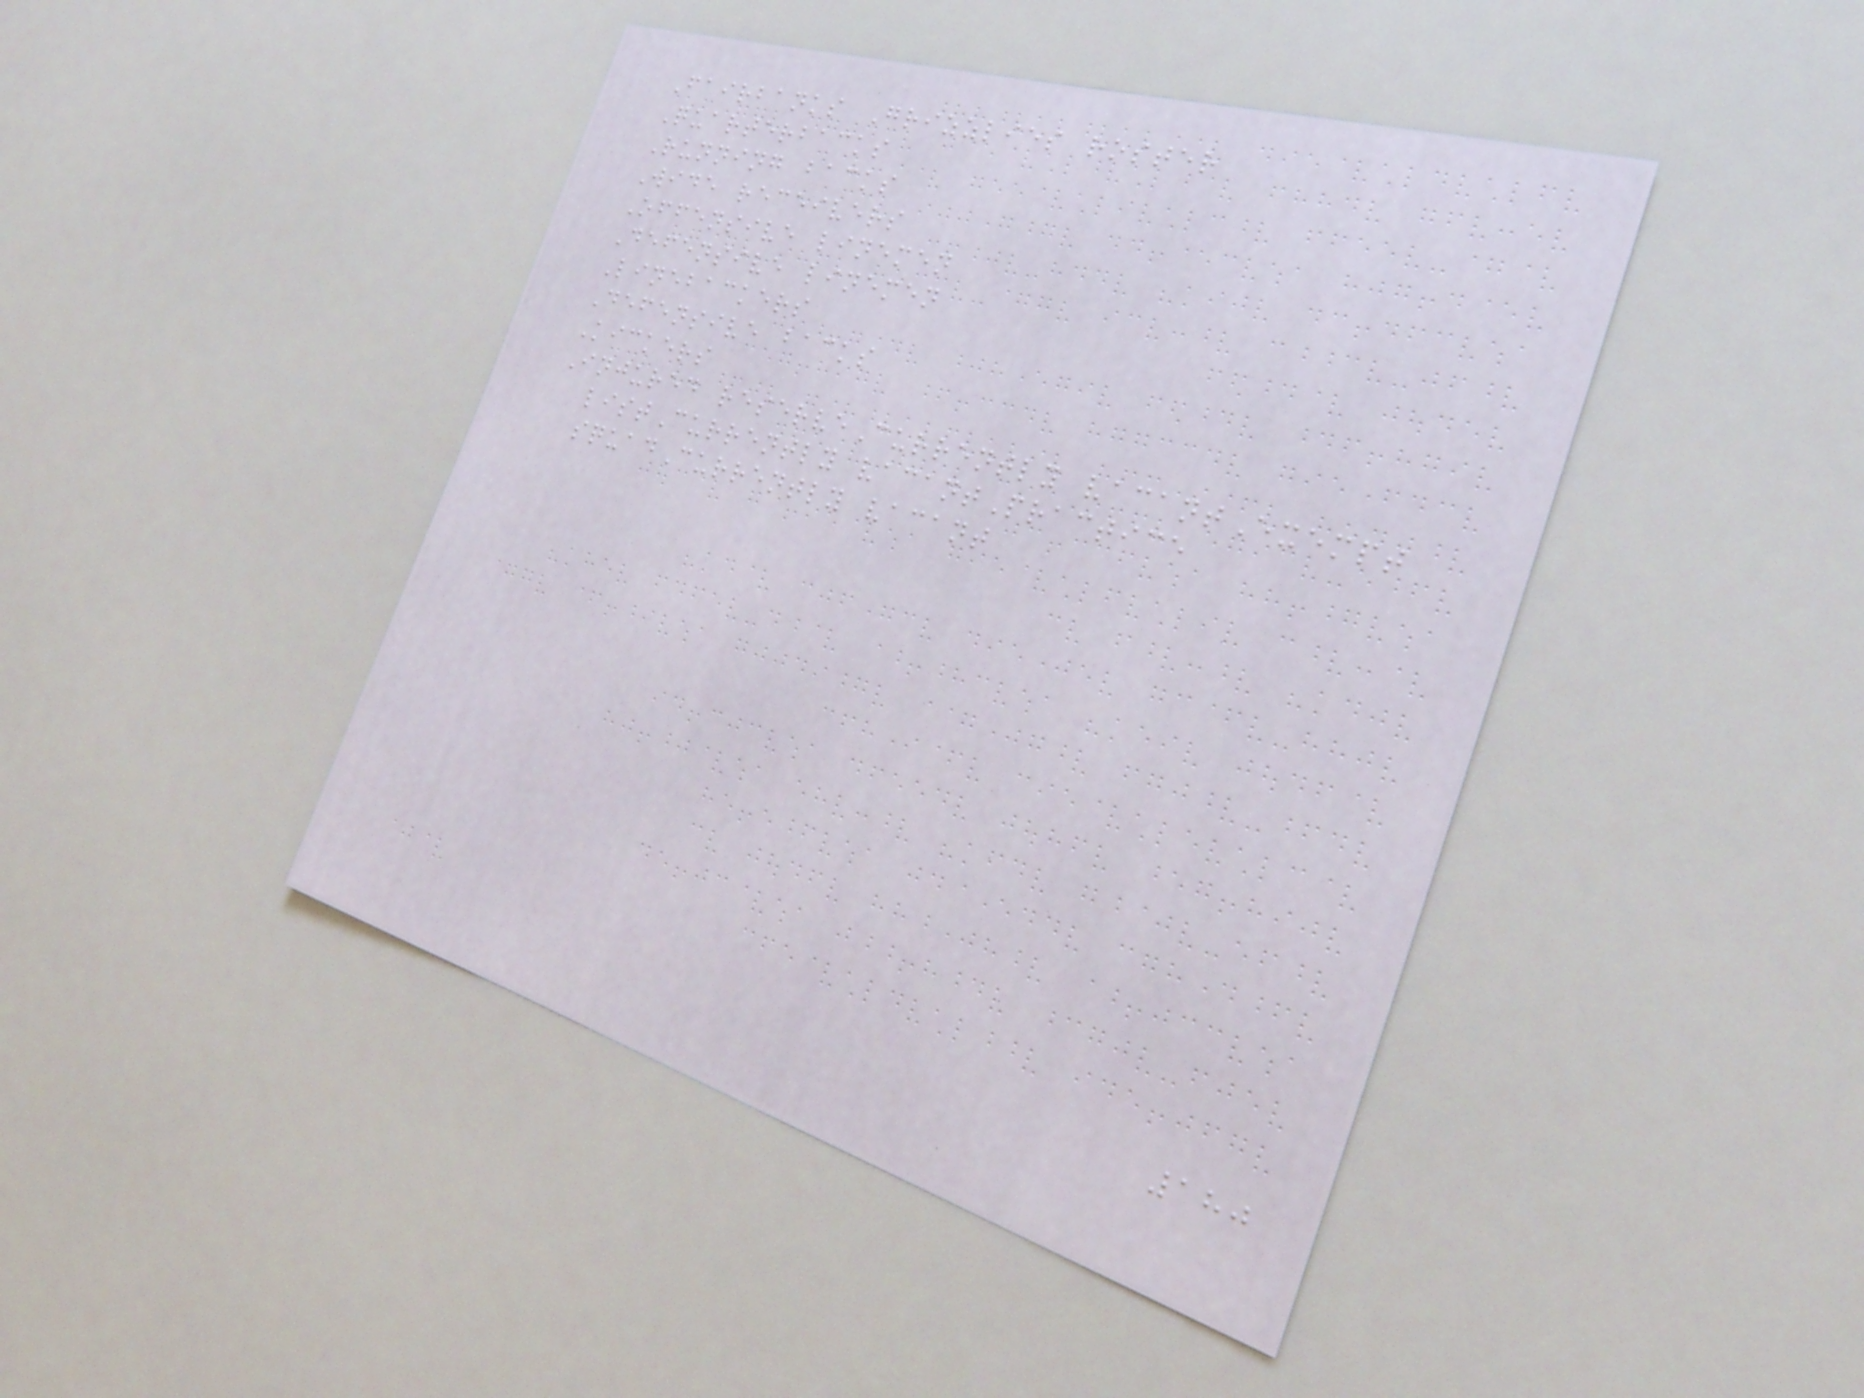Fairbanks Grizzlies roster
Quarterbacks
Running backs
Wide receivers
Offensive linemen
Defensive linemen
Linebackers
Defensive backs
Kickers
Injured reserveCurrently vacantExempt
listCurrently vacantPractice
squadCurrently vacant
180
